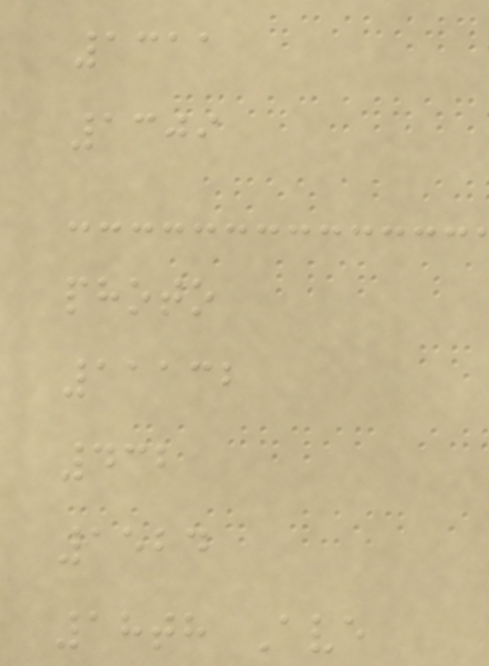1311
1309
photo
11132
432
1524
18th Ave
